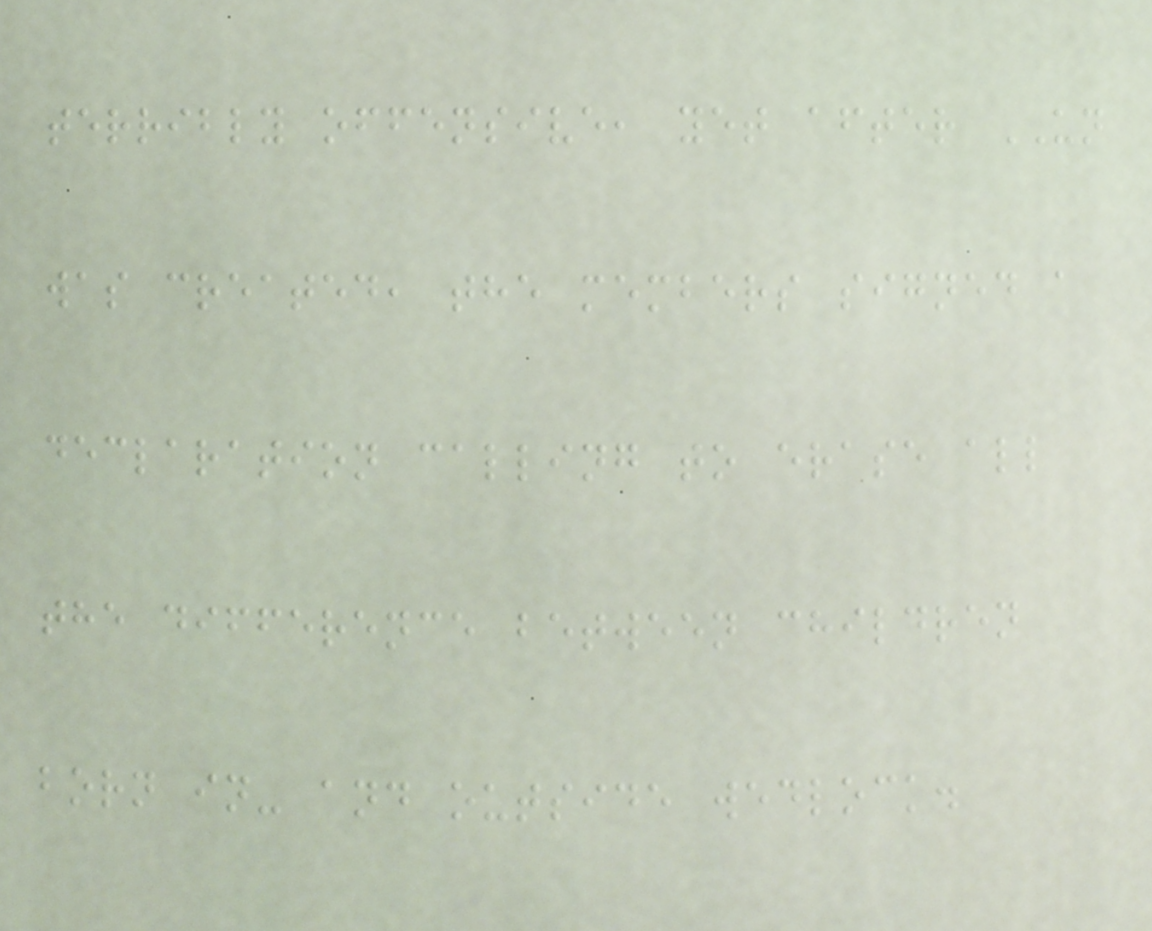terribly offensive, yet after UN
was created, the members signed a
declaration calling to erase all
the difference between children
born in- and outside wedlock.
